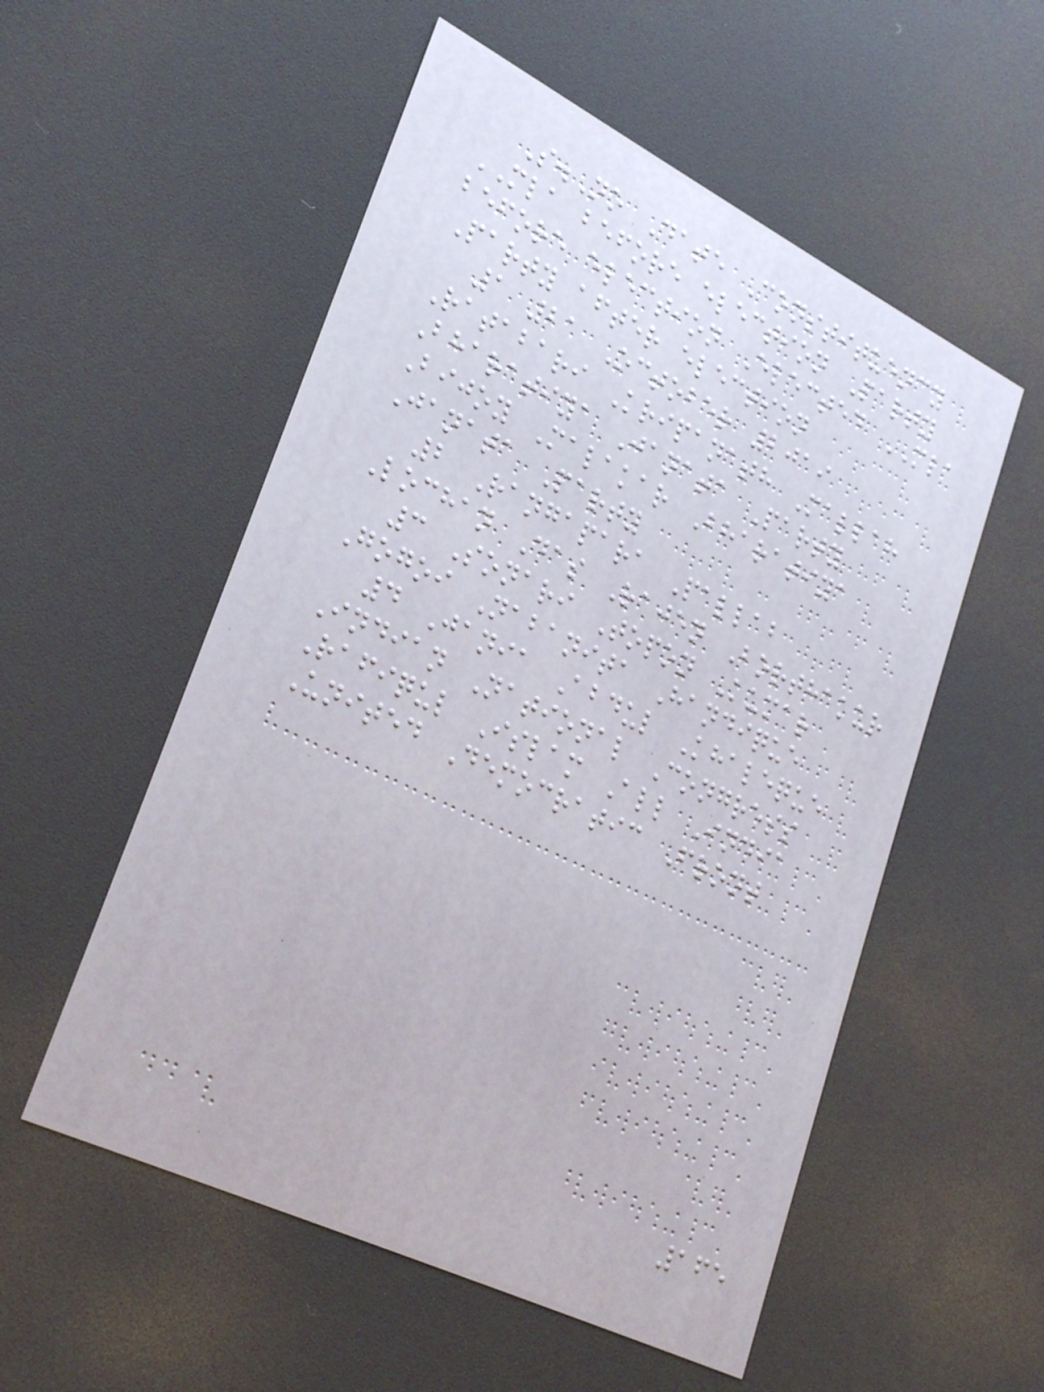S.No Date Constituency
MLA before election Party
before election Elected MLA
Party after election
1 21 October 2019
Ratabari Kripanath Mallah
Bharatiya Janata Party
Bijoy Malakar Bharatiya
Janata Party
2 Rangapara Pallab
Lochan Das Rajen Borthakur
3 Sonari Topon Kumar
Gogoi Nabanita Handique
4 Jania Abdul Khaleque
Indian National Congress
Rafiqul Islam All India
United Democratic Front
165
